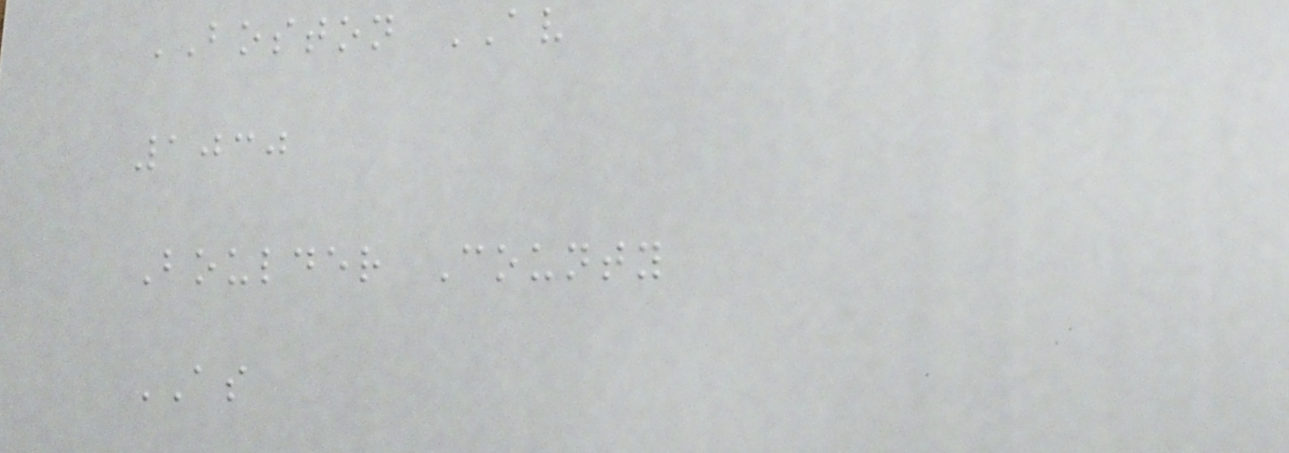BOSTON AV
1030
Boulder County
AS
